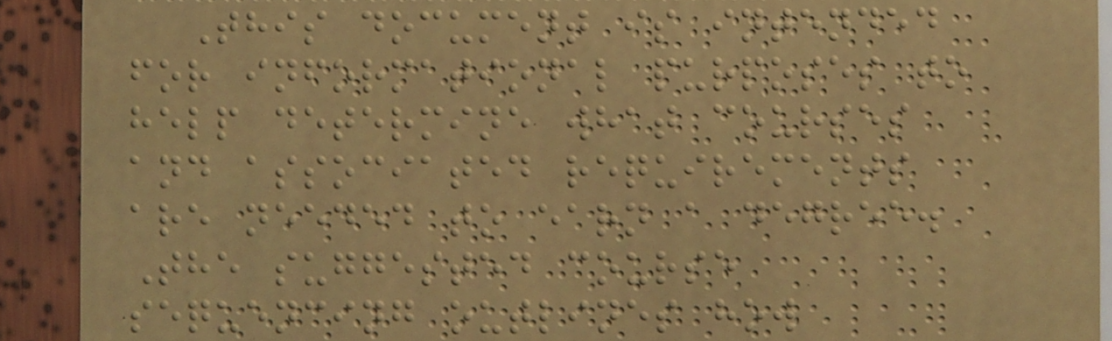This document is intended
for informational purposes to
help determine what courses
and associated requirements
are needed to earn a degree.
The suggested course
sequencing outlines how
